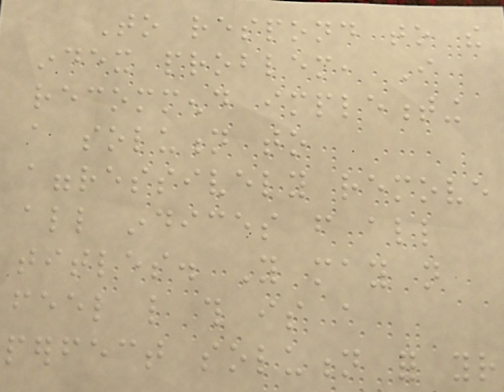To respond to the
index problem, I
recommend implementing
a solution to
aggressively remove
all indices from all
titles. You may not
feel like this is a
perfect solution for your
